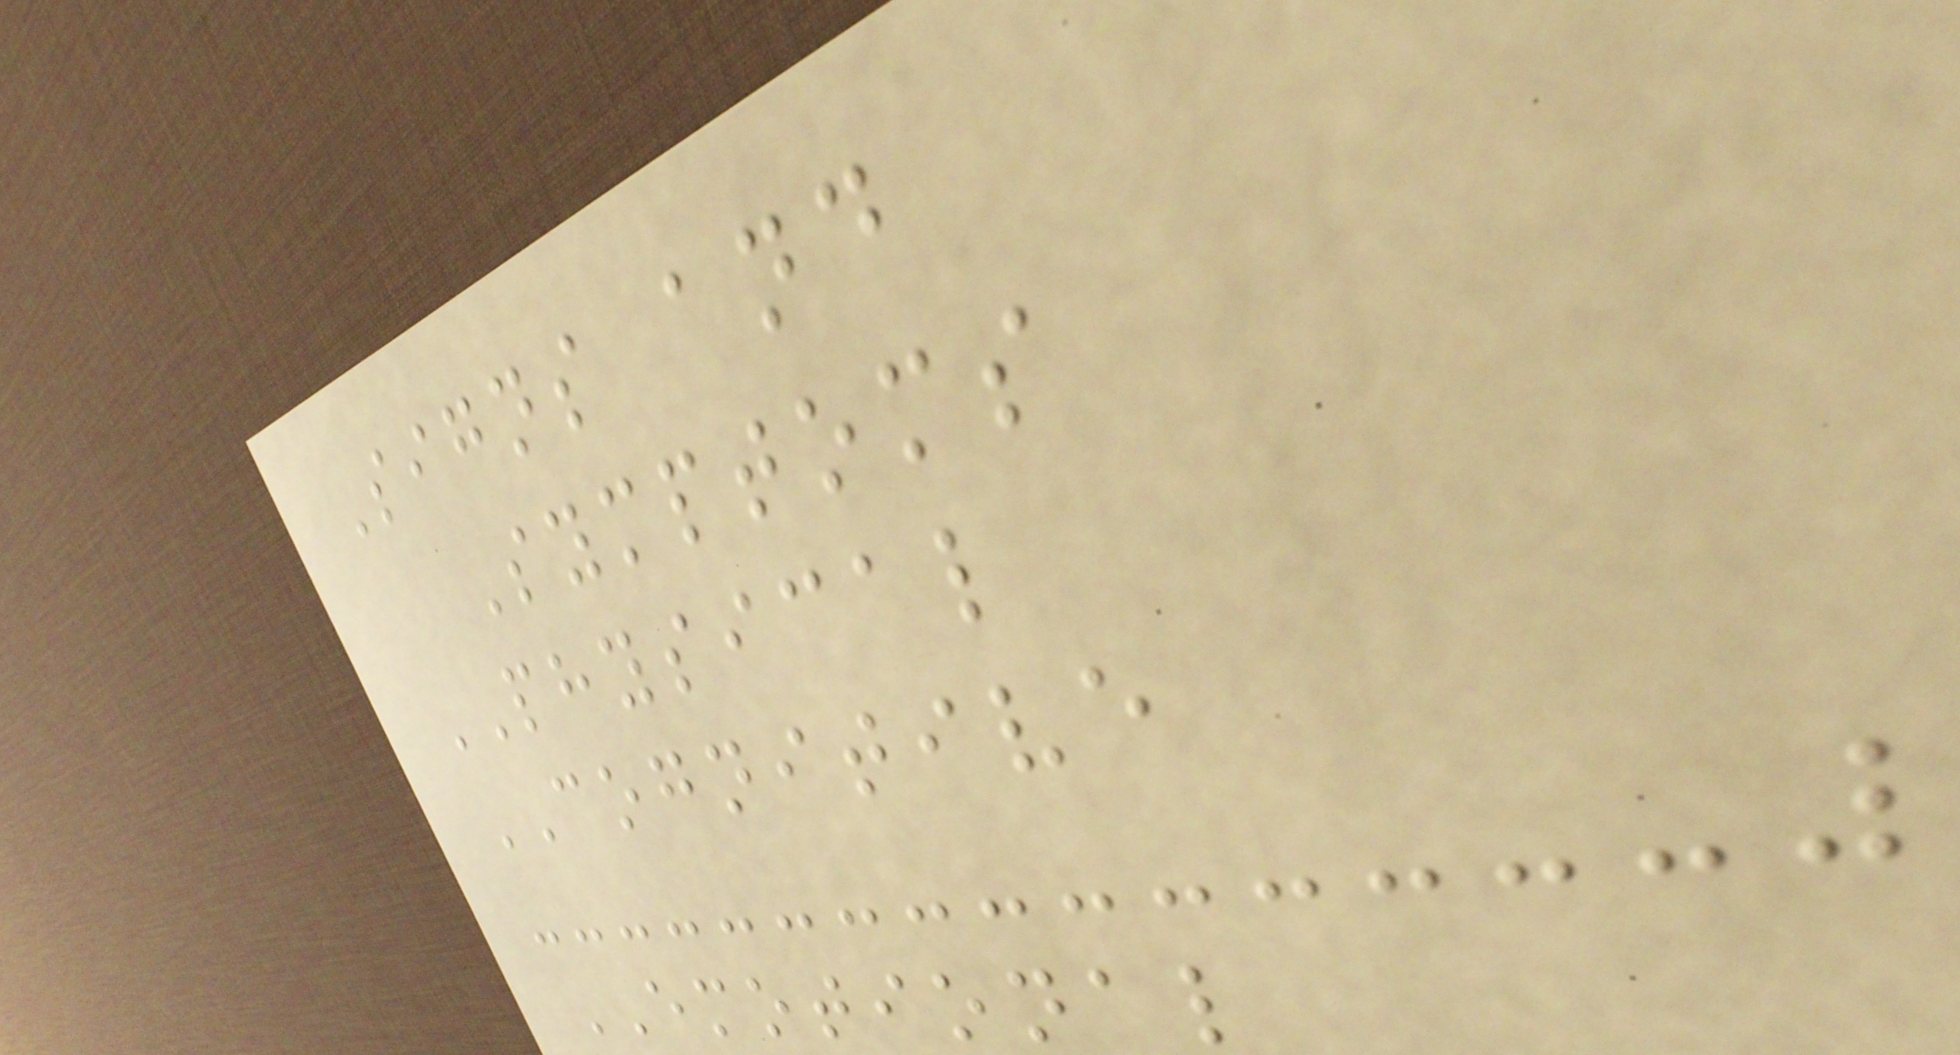Signs and
Symptoms
PHYSICAL
COGNITIVE
EMOTIONAL
